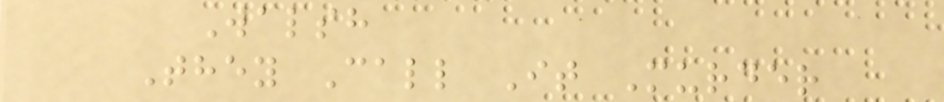Walsh
They Call It Murder
